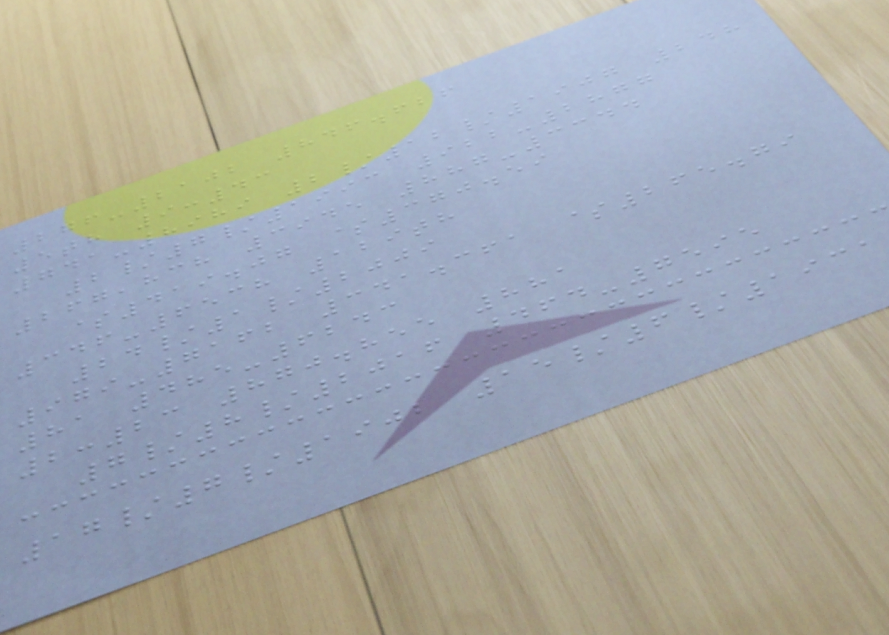276-2102 846.626
5th 9:43
741-8989 2/12/1907 248
2/7/1993 922-2877
267,838 3945 887-3344
$419.07 $370.59
346-6538 129th
24/1/2009
979-7162 341.361 $265.79
81 485-6243
2:23 870.855 881
7/8/2016 464-7595
17/7/1902 15/6/1931
